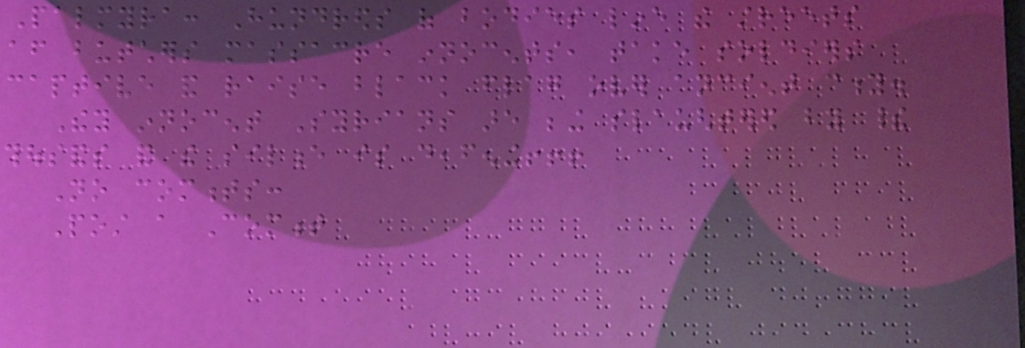Palmyra: Hundreds of bodies line the streets
after butchers massacre innocents, take soldiers
captive and raise black flag over ancient city.
They innocent Syrians are being slaughtered by their
thousands and the silence is deafening!!!
No comments:
Post a Comment
